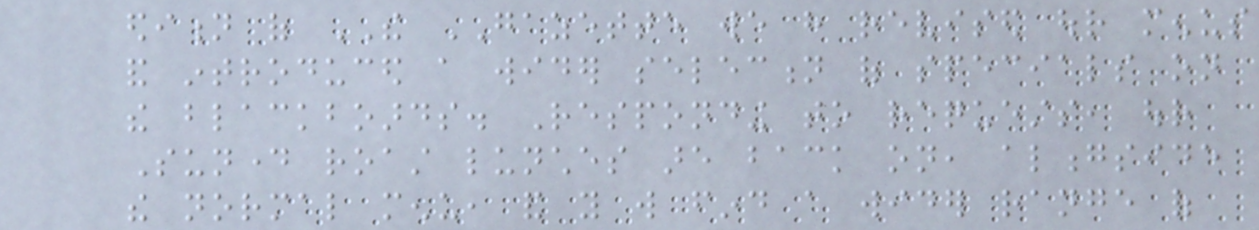edition of THE GAZETTE we have revised our menus
and introduced a wider selection of specials on
the blackboards. Responding to requests, our
Sunday roast lunches are back on, alongside
the normal menu, and you will find a wider range of
